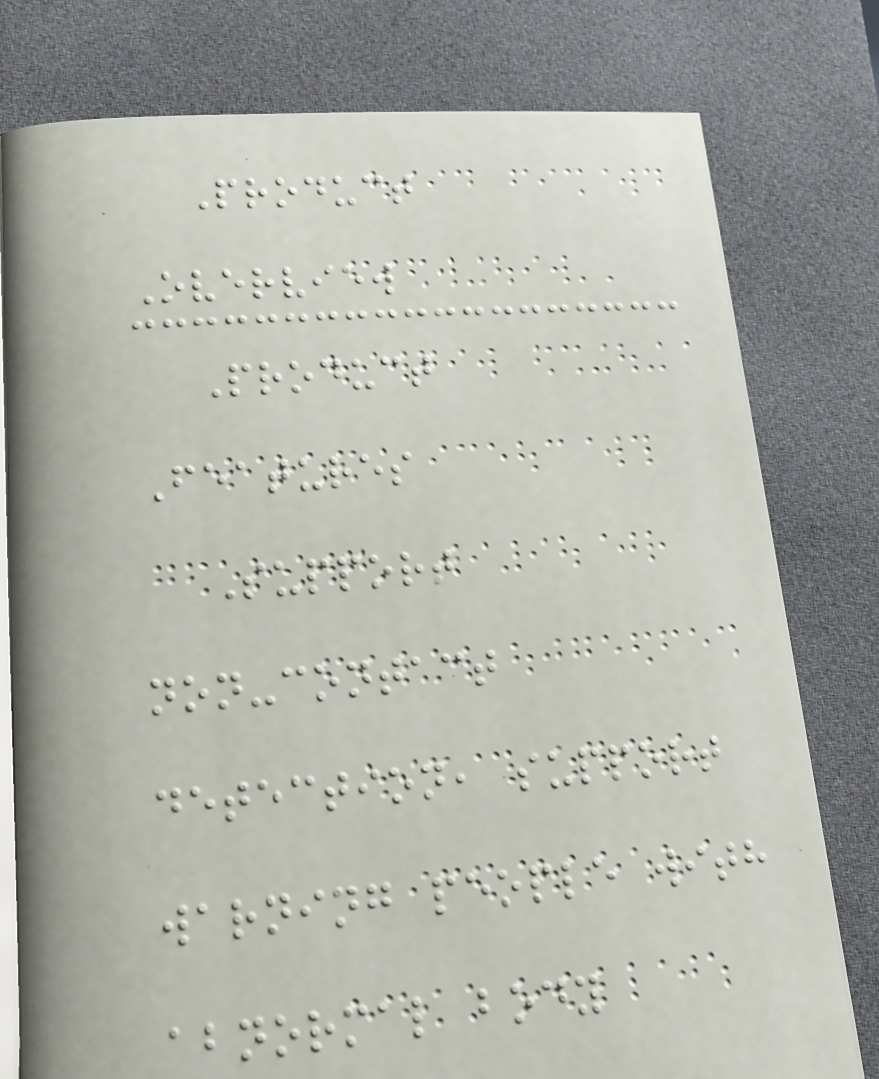Product
Overview
Product
Features
Support
non-contact
detection, support
warning people with
abnormal body
